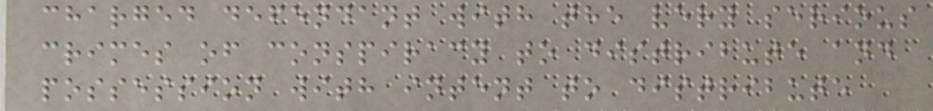charged defendant with the very serious
crimes of conspiracy to distribute and
possession with intent to distribute
